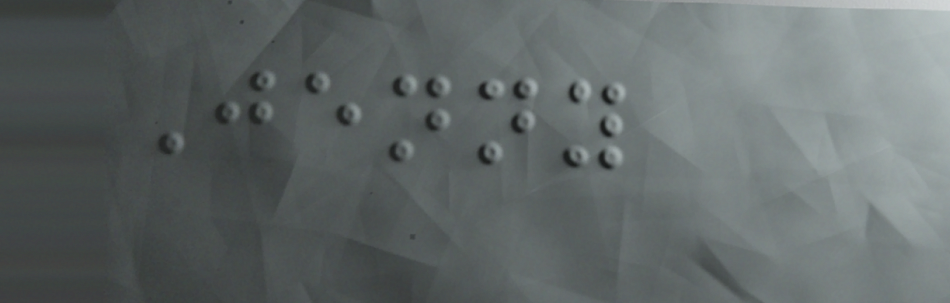Jenny
